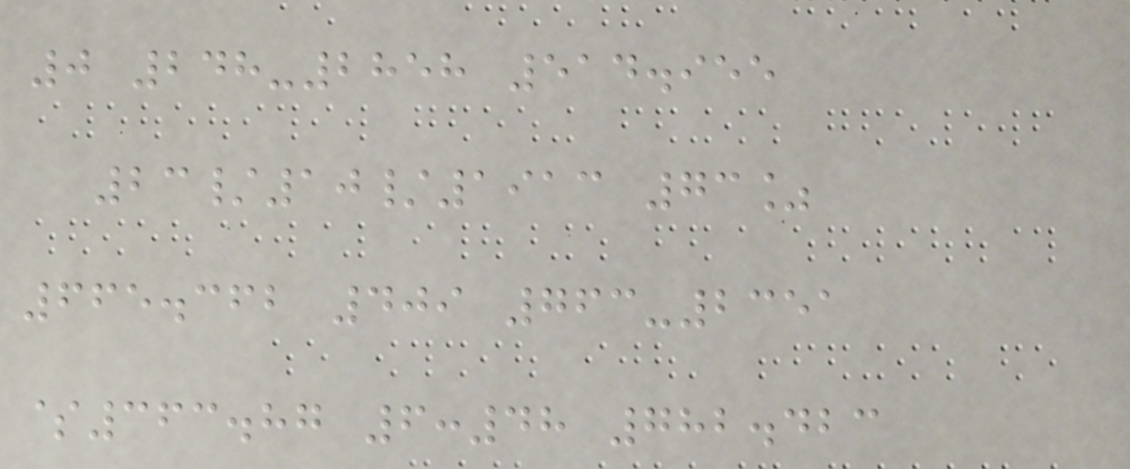0 248-2858 514.955
23/10/1913 73%
665.362 409 763-2351
$363.87 6:48 782.423
